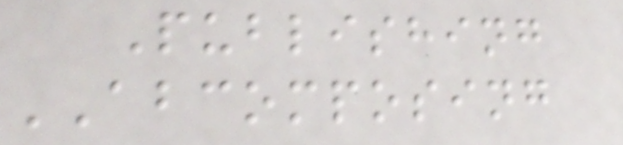Publishing
ABCOMPOSING
